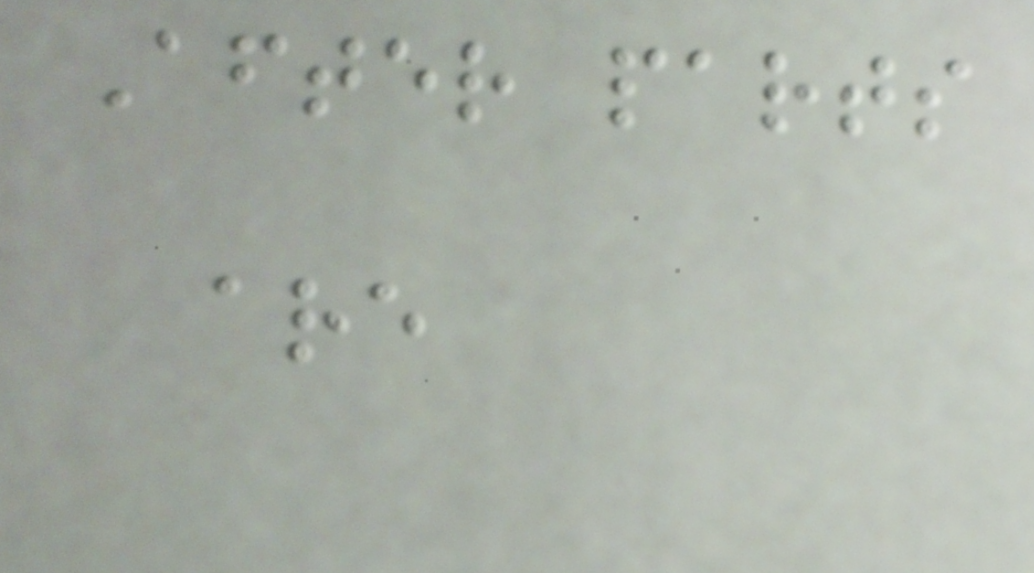After parts
are
